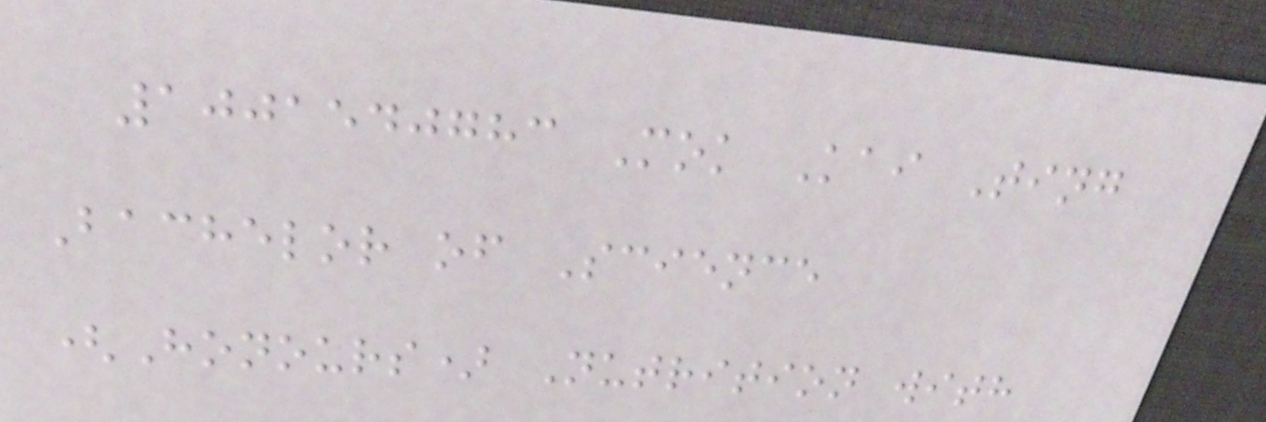1001540783 Mok Kai Ting
Bachelor of Science
(Honours) Nutrition with
